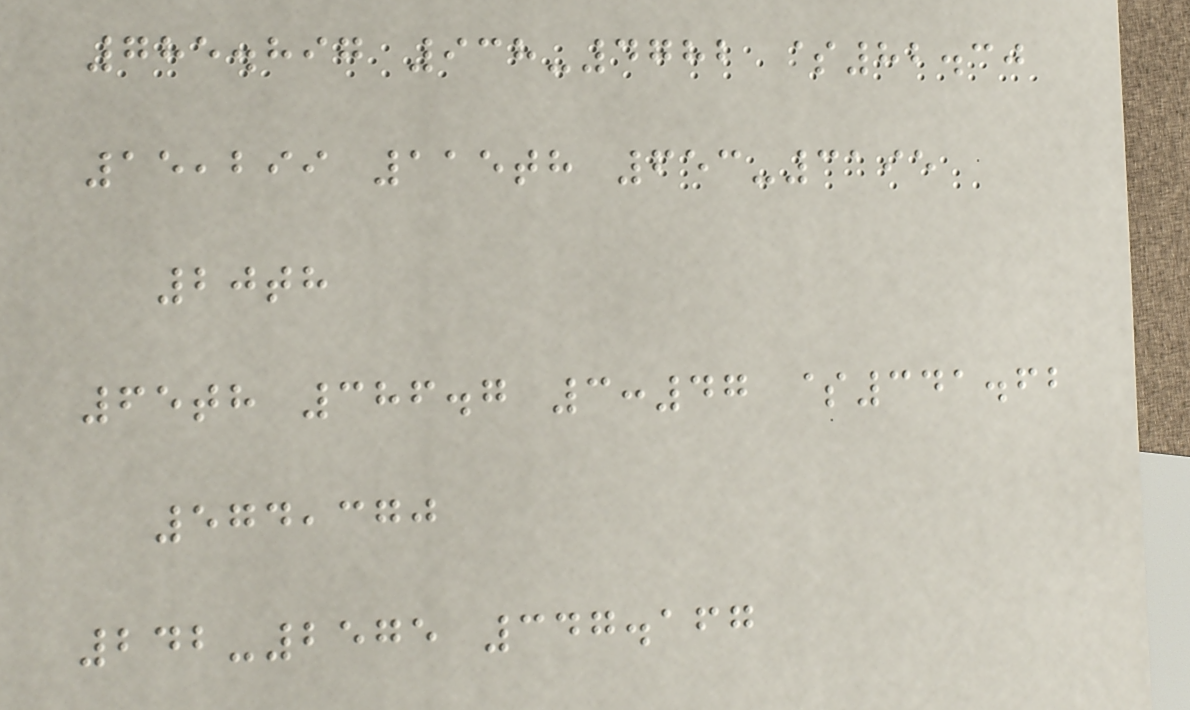785.897 938-4782 $82.30
15,299 115th 653-3195
20th
65th 386.7 3:47 $341.62
574,370
242-2575 347.167
